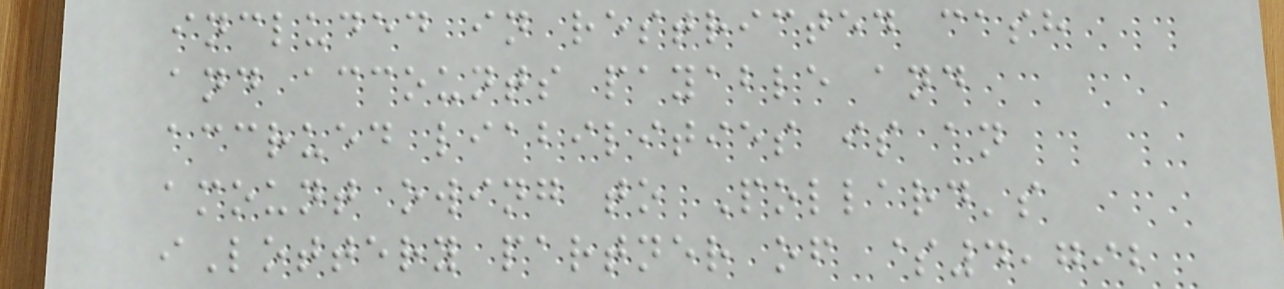included in restricted cash
and accounts payable and
accrued liabilities is an
amount owing to Pollard's
iLottery partner of $4,792
